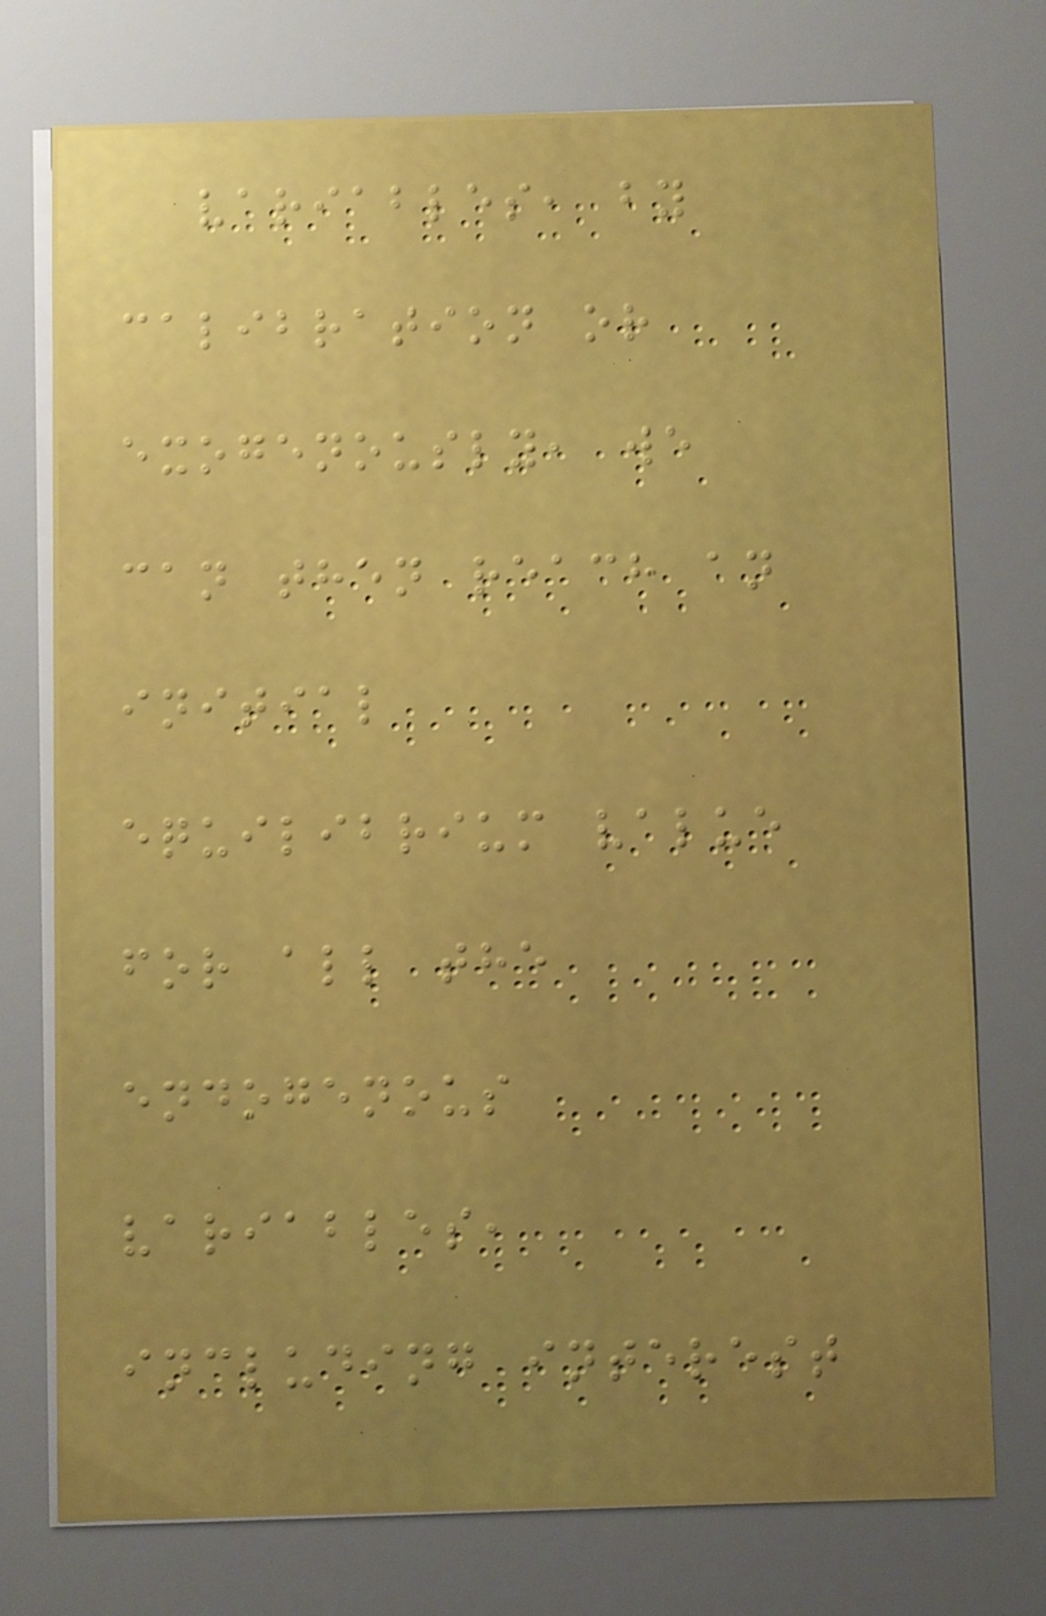variables, by
calibration or
exogenously, we
can then reach an
initial
equilibrium value
for all the
endogenous
variables,
including interest
